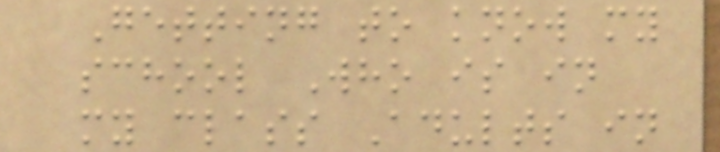Getting to know my
school Who is in
my class Adults in
